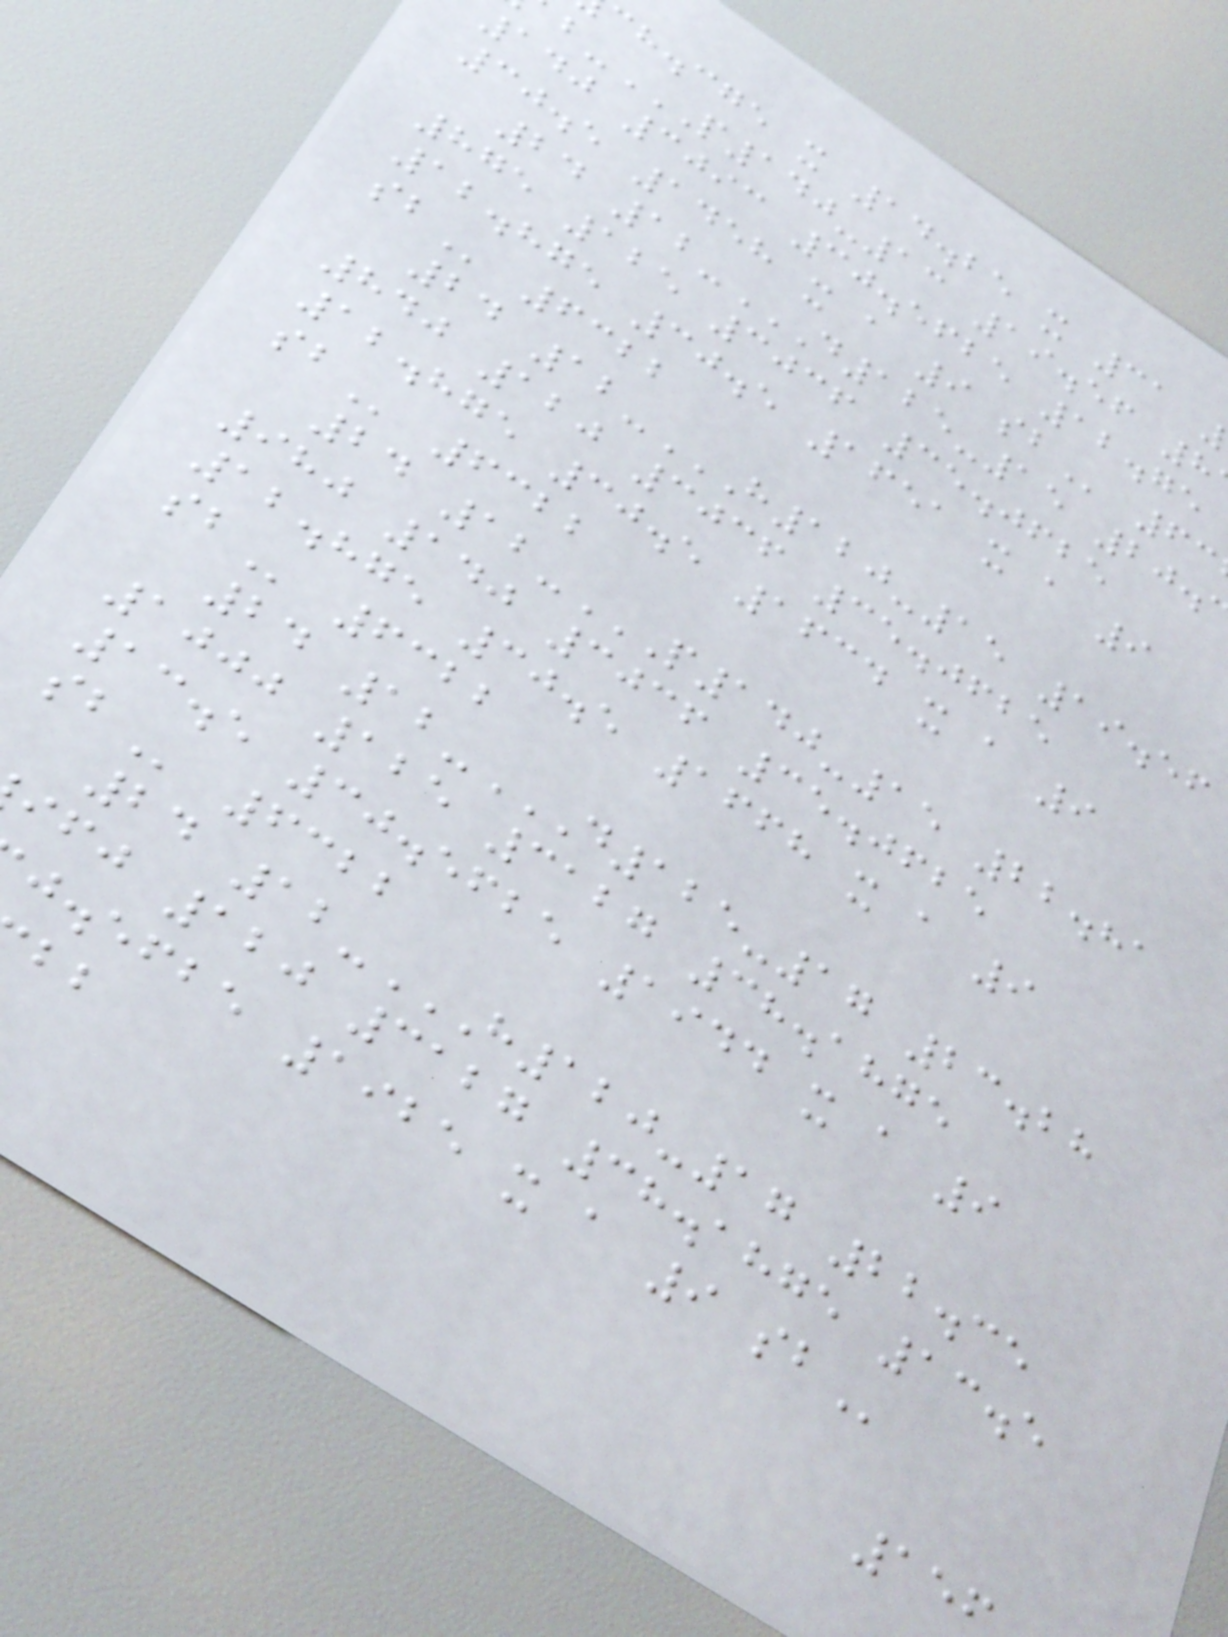ch.cge x 14.25 x 31
P140-13 19.56 8
140 3093 30.5625 12.75
30.5 1458 x a 9
875 125 3036 35.0625
12.875 30.5 1651 x a 9
6322
24 12-H120-15 19.56
840 120 3036 35.0625
12.875 30.5 1634 x a 9
6322
24 12-P140-15 22.81
980 140 3036 35.0625
12.875 30.5 1668 x a 9
6322
24 12-D125-17 23.28
1000 125 3127 38.1875
13.5 30.5625 1944 x a 9
6322
24 12-H120-17 22.35
ifj 120 3127 38.1875 13.5
j.efbe 1925 x a 9
